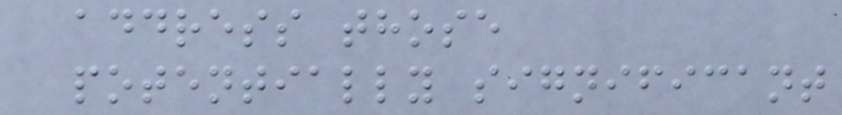address those
potentially significant
